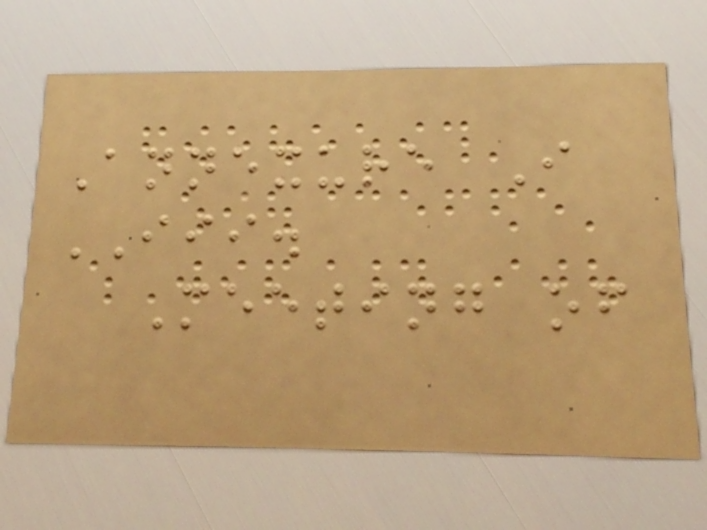Annexure I
III.
Meeting of
